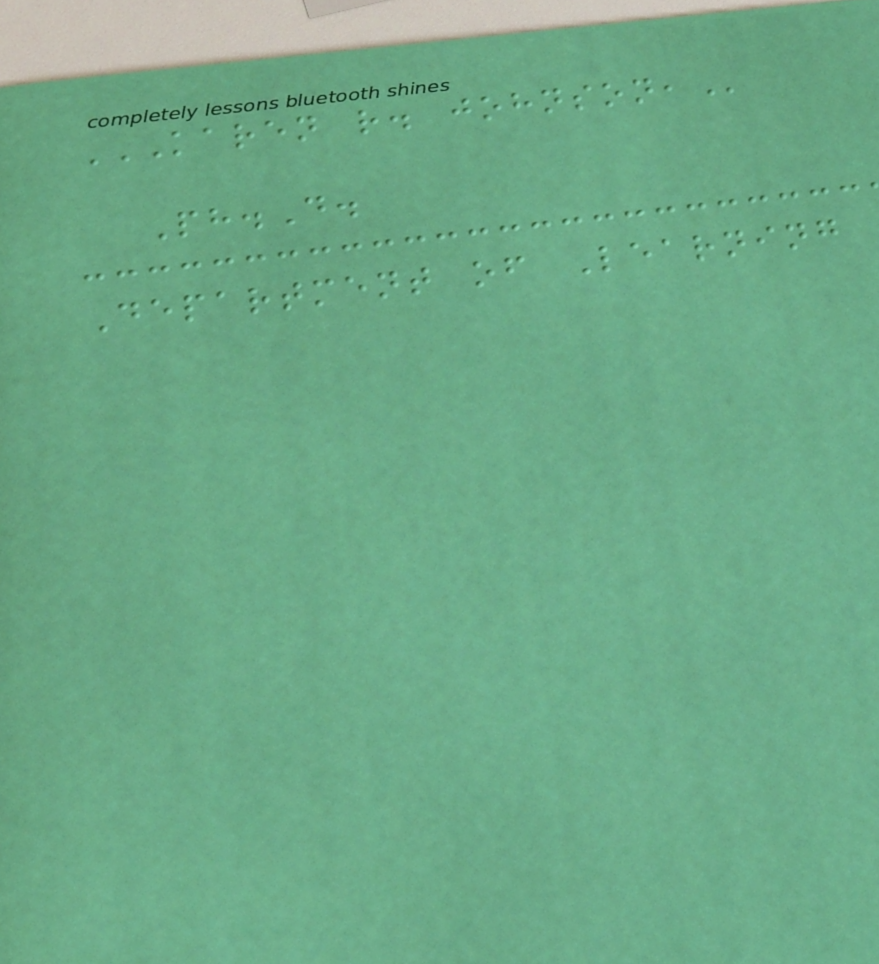KAREN R. JOHNSON,
Ph.D.
Department of Learning
